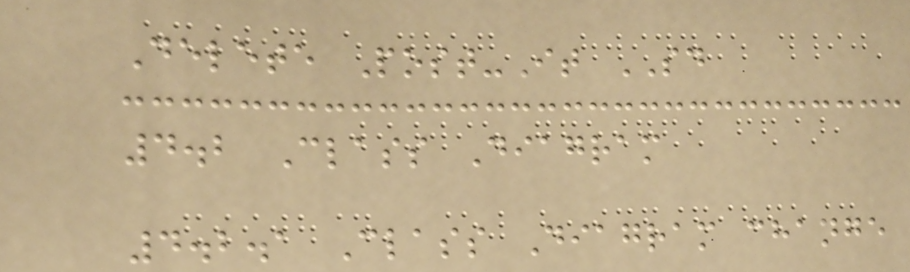Delete Post-It SD
4.2 Class Diagram
4.2.1 Class Diagram change
